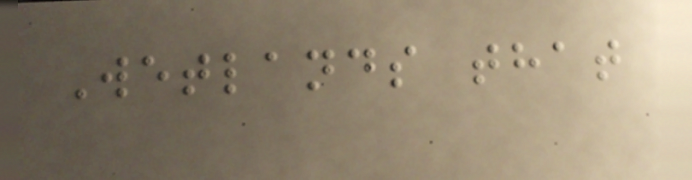Wetlands that
